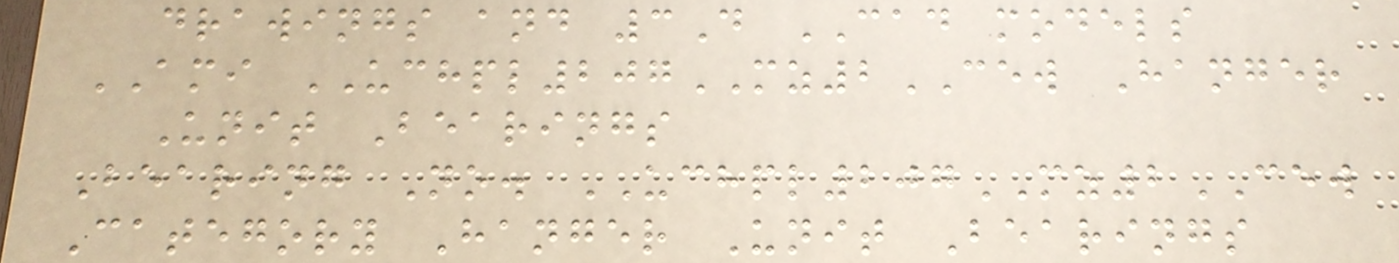drawings and 3D CAD models
AMI UCHPL207MZ2CEW Hanger
Unit Bearings
Bearing No. UCHPL207MZ2CEW
Category Hanger Unit Bearings
